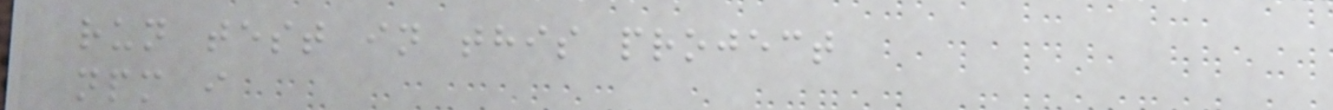run test in this project
npm i
